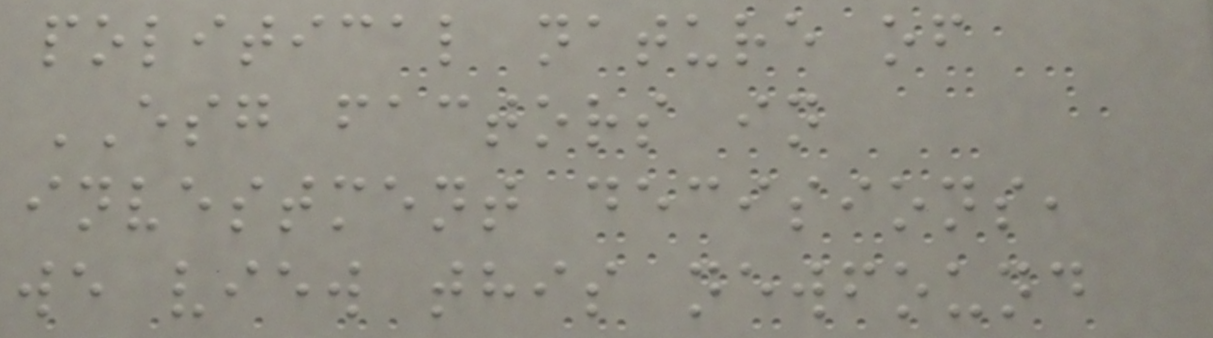political nature of
ESG factors in
investment decisions,
we view this newfound
